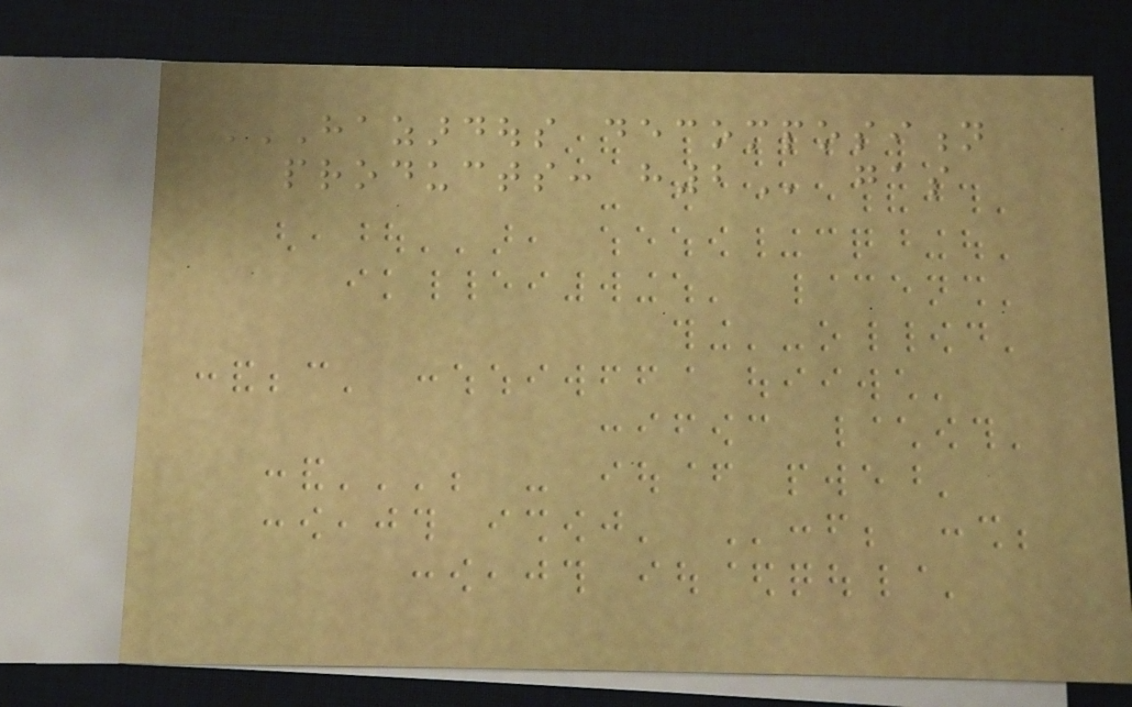HAZARDOUS DECOMPOSITION
PRODUCTS: H2 gas
